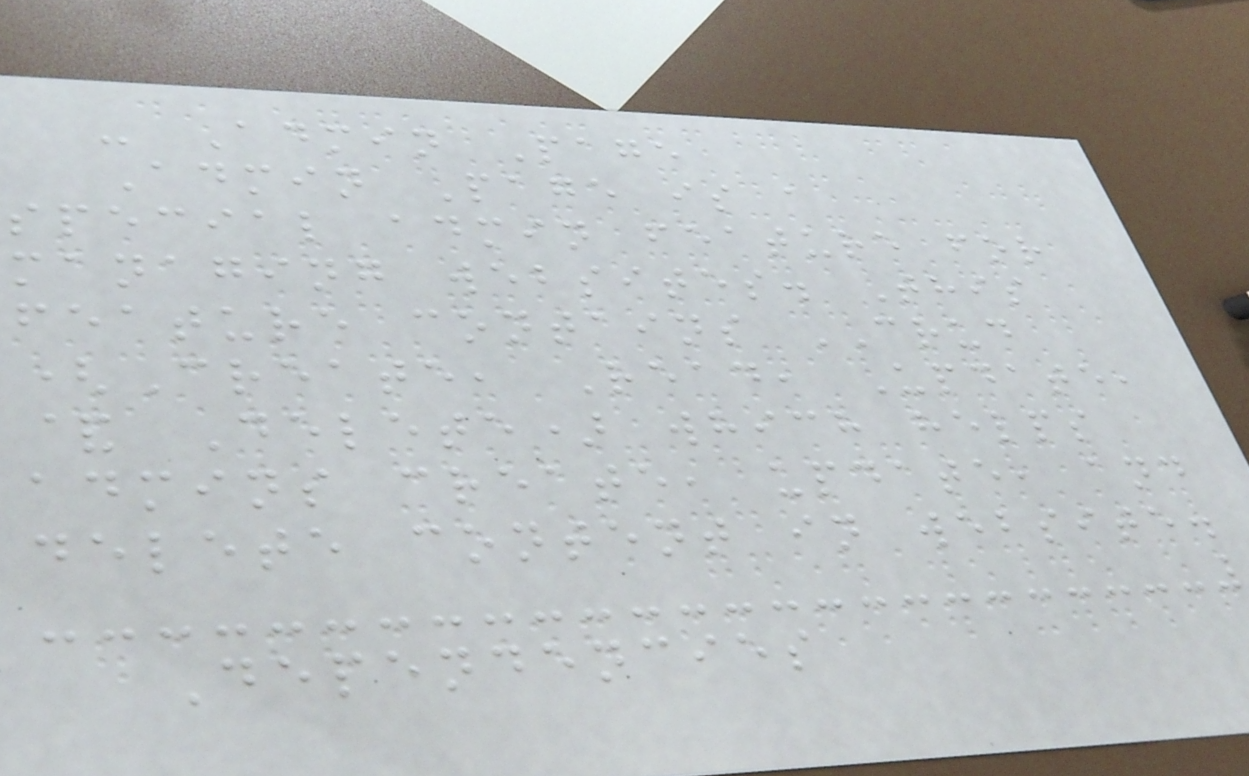- Admin Page
Admin Page is a
special admin feature for
managing websites. This
feature contains CRUD
(Create, Read, Update,
& Delete) which helps
admins create, update, and
delete content in website.
Dependencies
